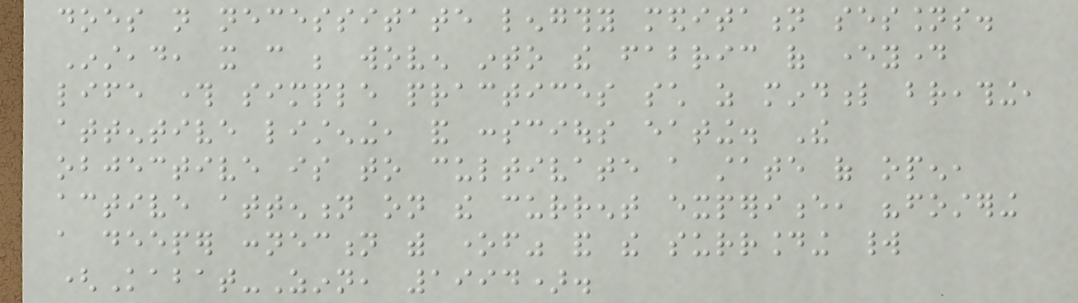does not necessitate lengthy meditation sessions.
Instead, it can be woven into the fabric of everyday
life through simple practices such as mindful breathing,
attentive listening, and conscious eating. The
objective is to cultivate a state of open,
active attention on the current experience, "fostering
a deeper connection with oneself" and the surrounding world
(Kabat-Zinn, 1994).
